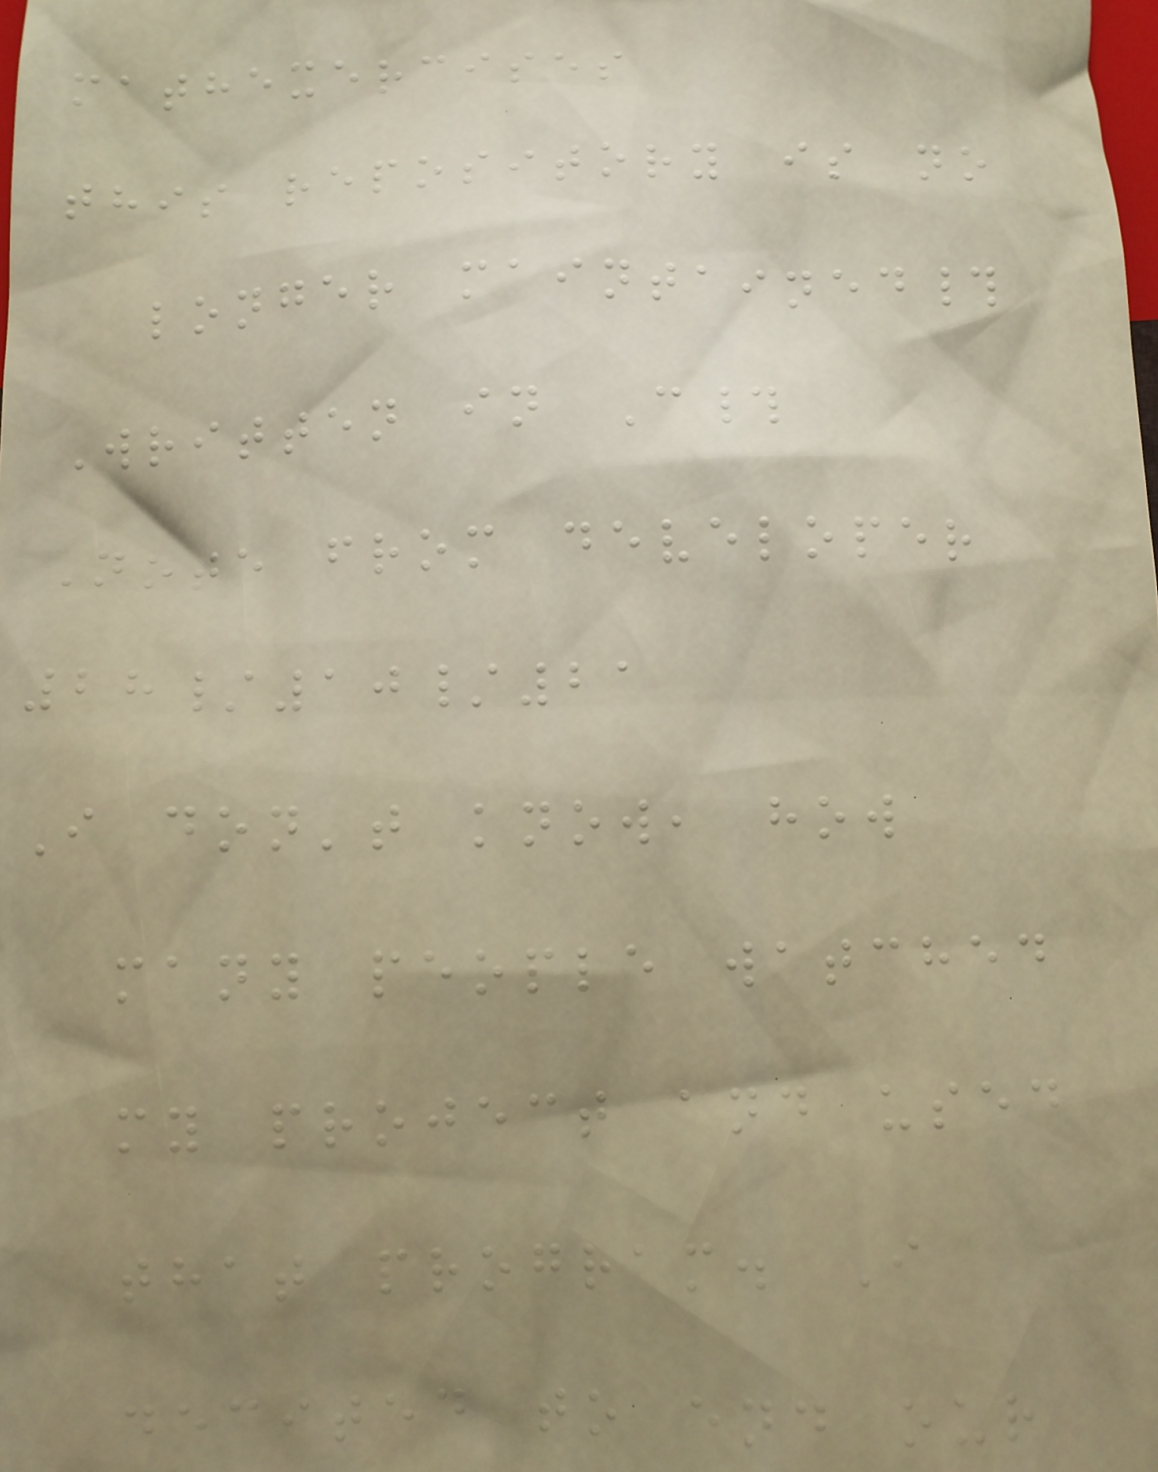mathexercises
this repository is no
longer maintained#
Written in C#
Note from developer
28/10/21
I don't know, how
many people watched
my project and used
that program. I
decited to end our
